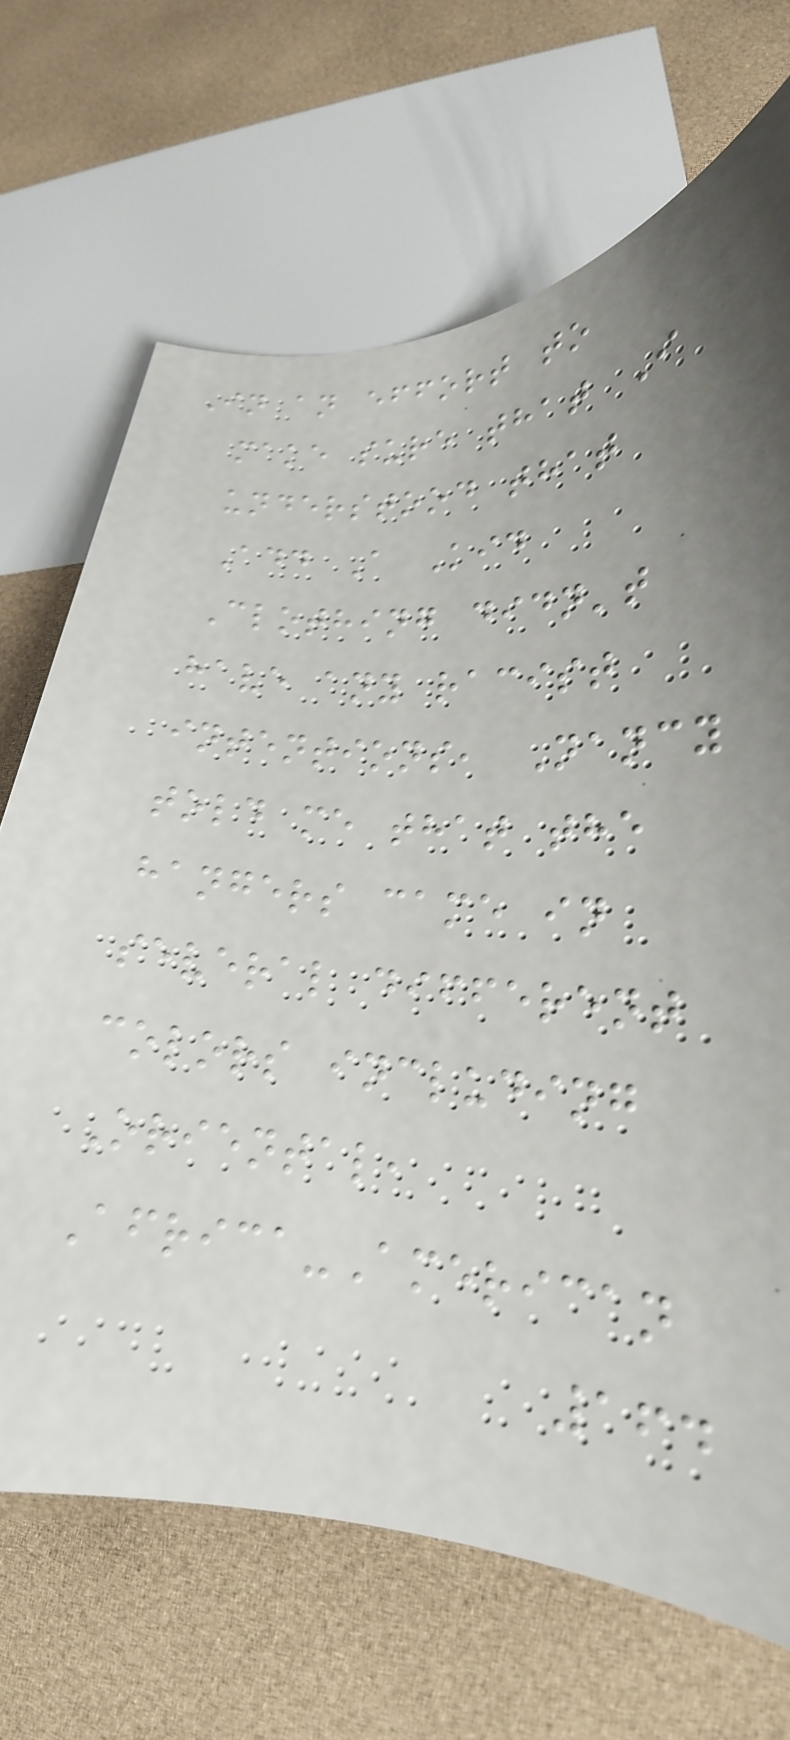In an effort to
make sure that I
understood that
Add A Kid
Clothing didn't
have any racist
intentions, Nancy
told me that the
hangers came in
several different
colors including
Oriental,
Africa-American
164
